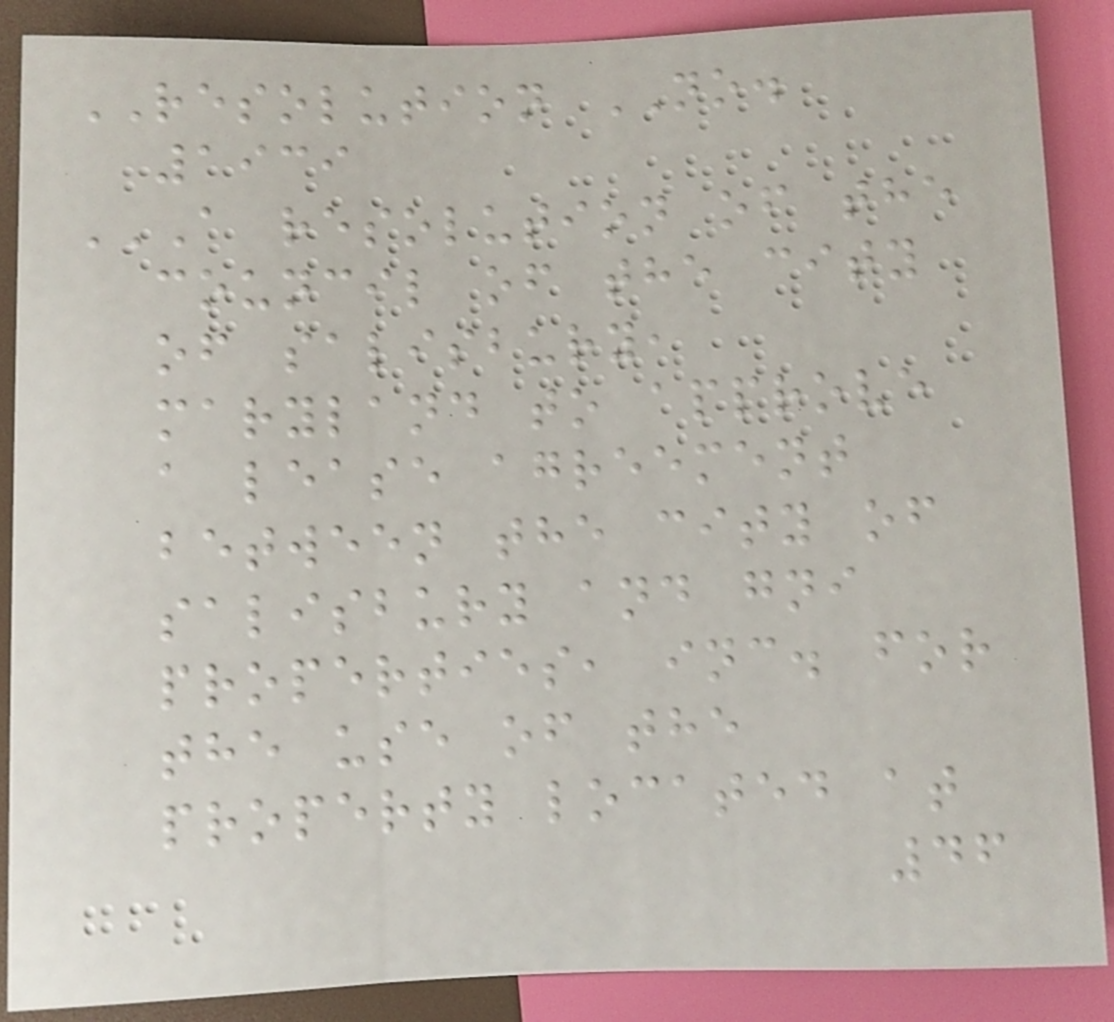RESOLUTION NO.
1939
A RESOLUTION OF THE
COUNCIL OF THE CITY
OF SALISBURY,
MARYLAND TO APPROVE
A LEASE AGREEMENT
BETWEEN THE CITY OF
SALISBURY AND GNI
PROPERTIES, INC. FOR
THE USE OF THE
PROPERTY LOCATED AT
46
